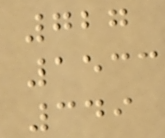727
1533
349
